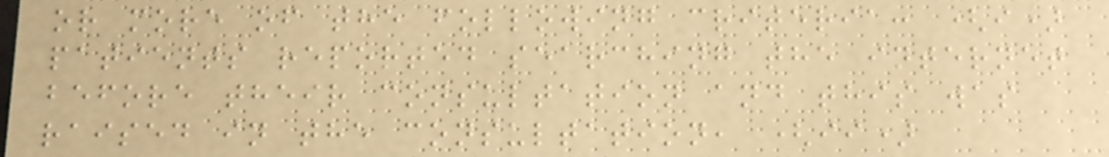or more of the following criteria: (i)
patients reported searching the internet
before their consultation and this was
raised in the consultation, (ii)
